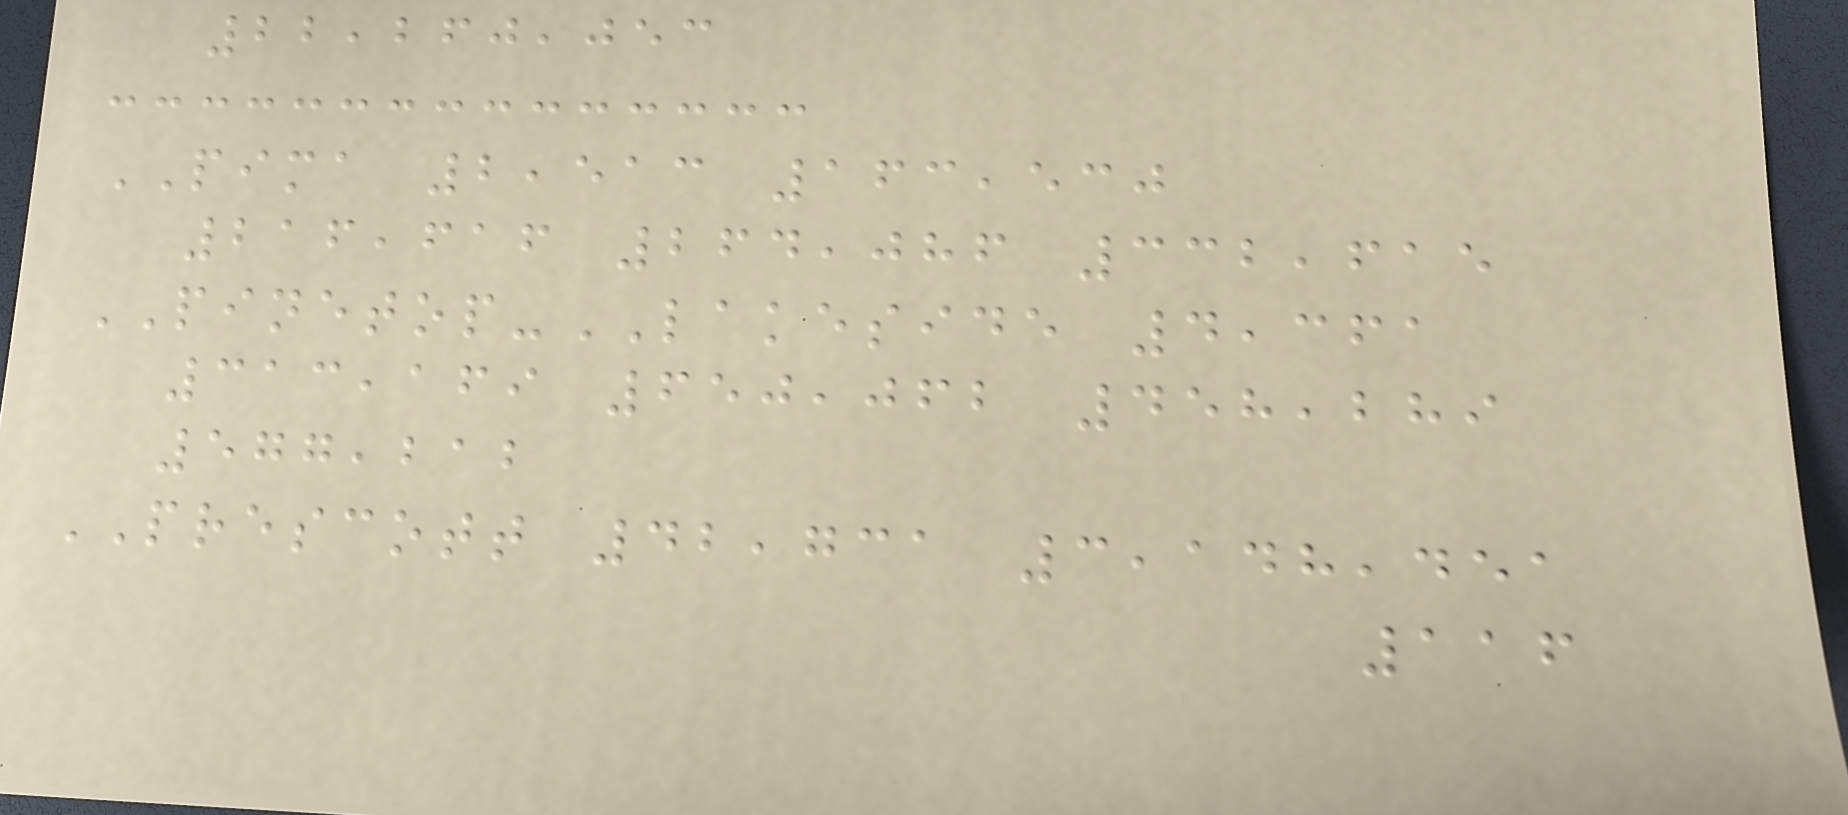22,260,053
PIMA 2,513 163,530
216,616 264,086 332,615
PINETOP-LAKESIDE 4,361
313,169 650,062 458,289
577,212
PRESCOTT 42,731 3,148,451
116
